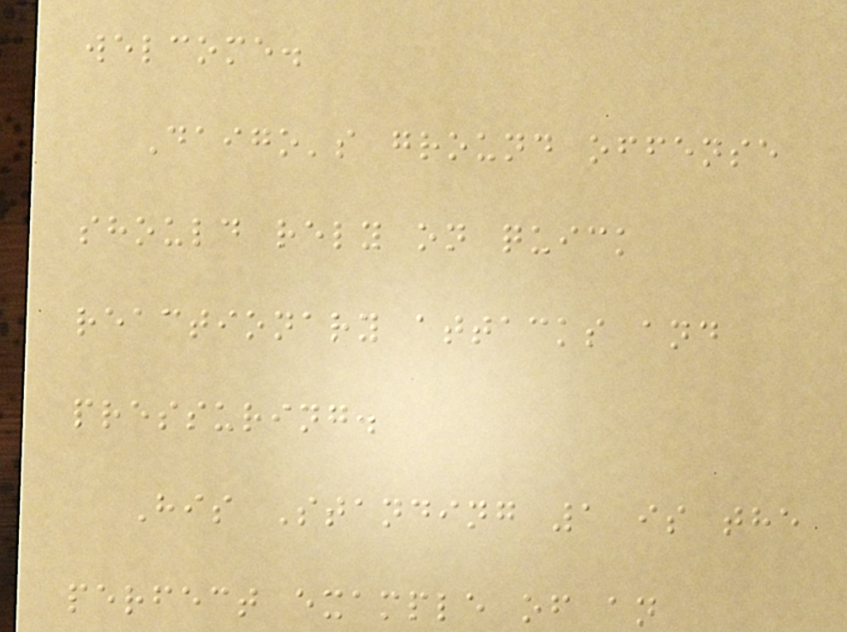welcome.
Daigo's ground offense
should rely on quick
reactionary attacks and
pressuring.
His Standing 1 is the
perfect example of an
